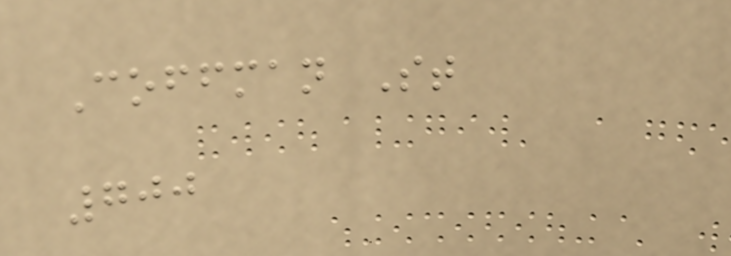Coffman St
700
